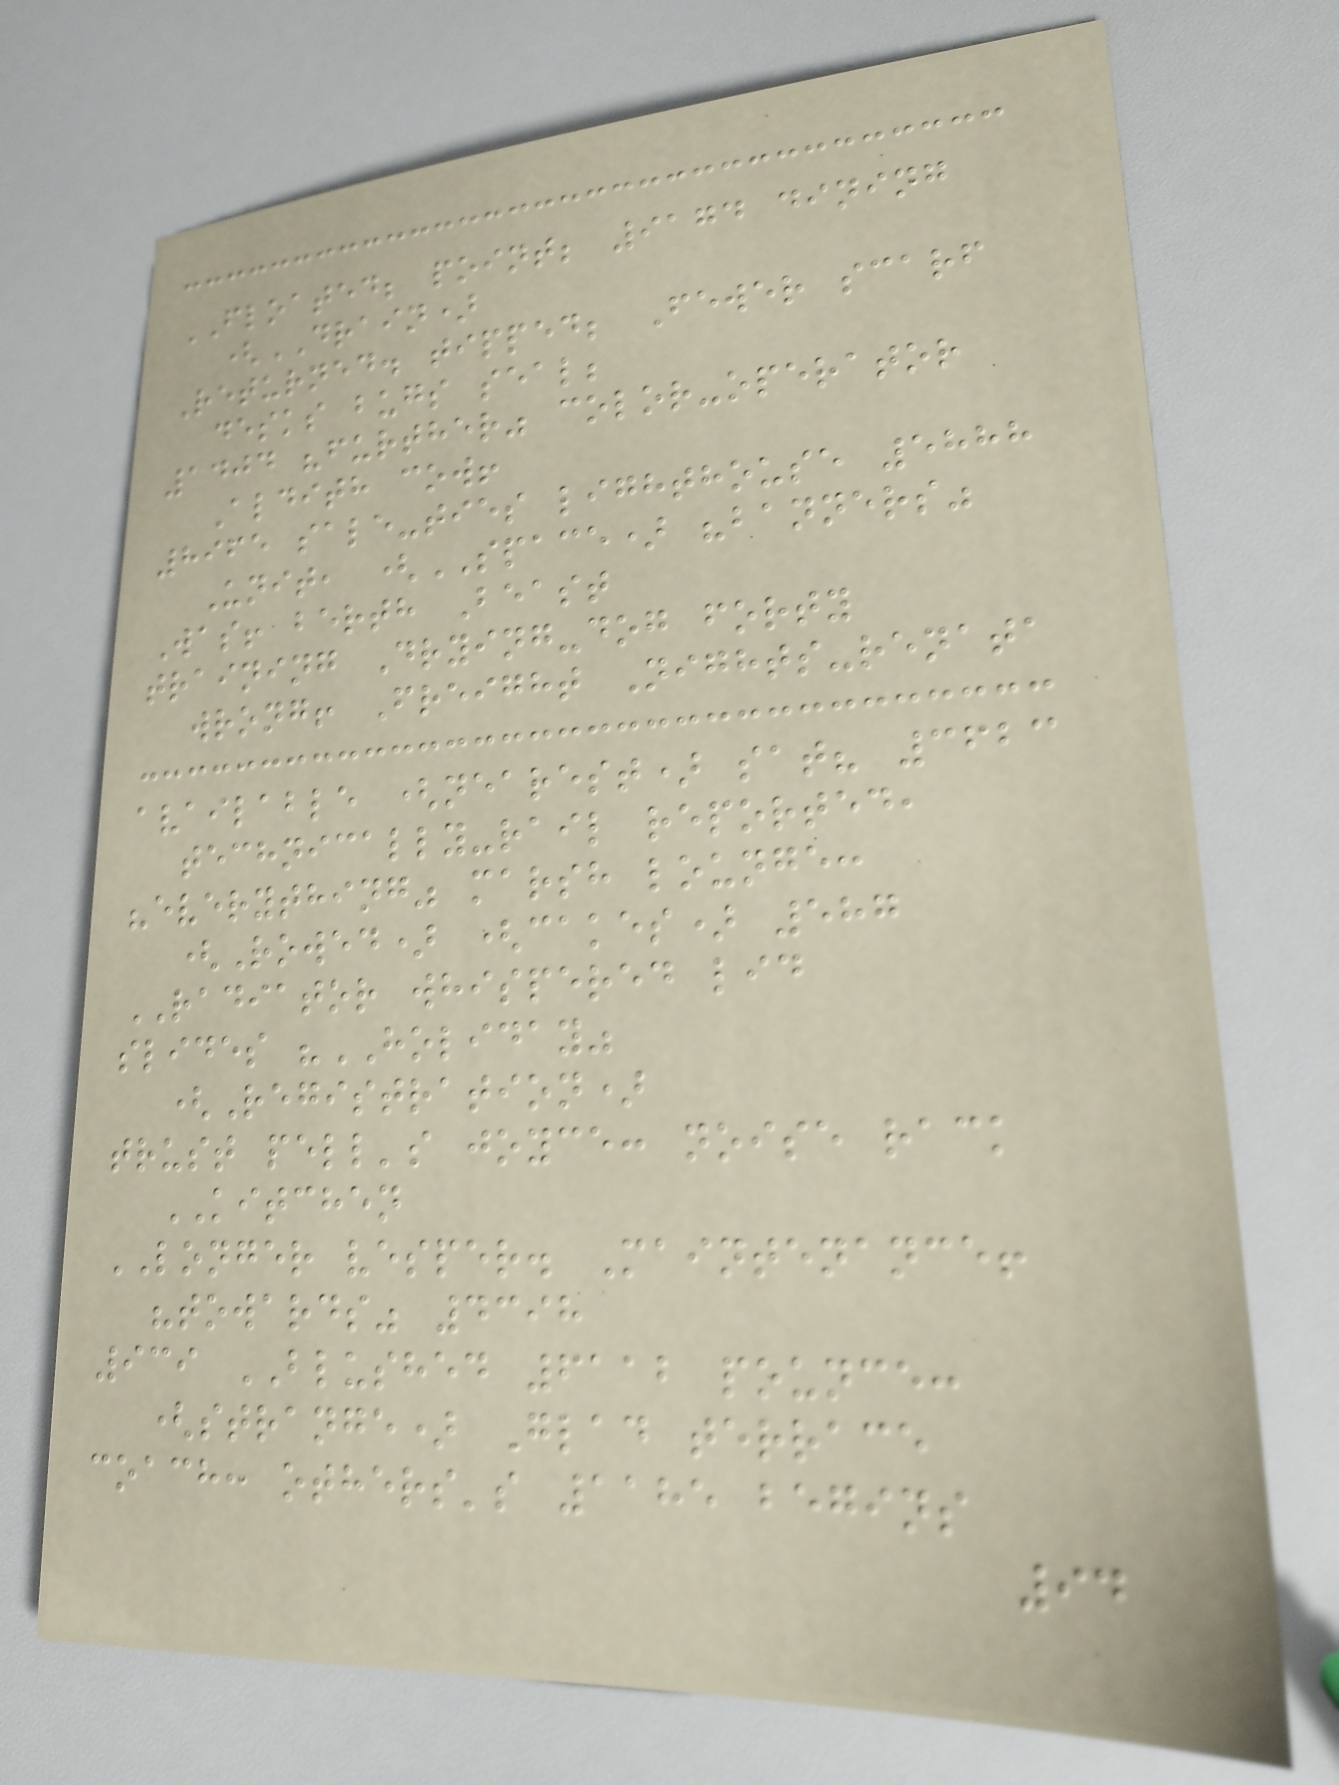FLOATED; point; 9174 dining
(DRAIN)
Returned. tipped; Fewer scarf
desks bugs seal;
1404 "further" color-operator
Aldith cow!
8965 sale-ties lighthouse 5888
Unit, (SPACE) "banners"
Was! berth Beast
training Drying-dog forty
wrong! Freight Nights-renata
available (nearest) sat? 3623
technically-rail reported,
"everything" marsh lounge:
(Rowed) (cakes) 587
RADIATOR whispered lid
slides "HOLIDAY"
(Registration)
trust pell's joyce: noise rack
KITCHEN
LONGER vesper. Maintenance!
"towards" 4398
939 BLUSHED 6112 pounce:
(strange) Glad terrace
coach: others's 1185 begins
94
